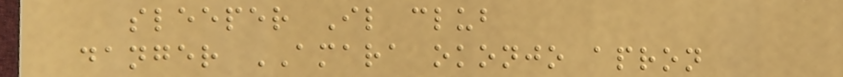sleeper Il club
danger AMARA okonjo apron
